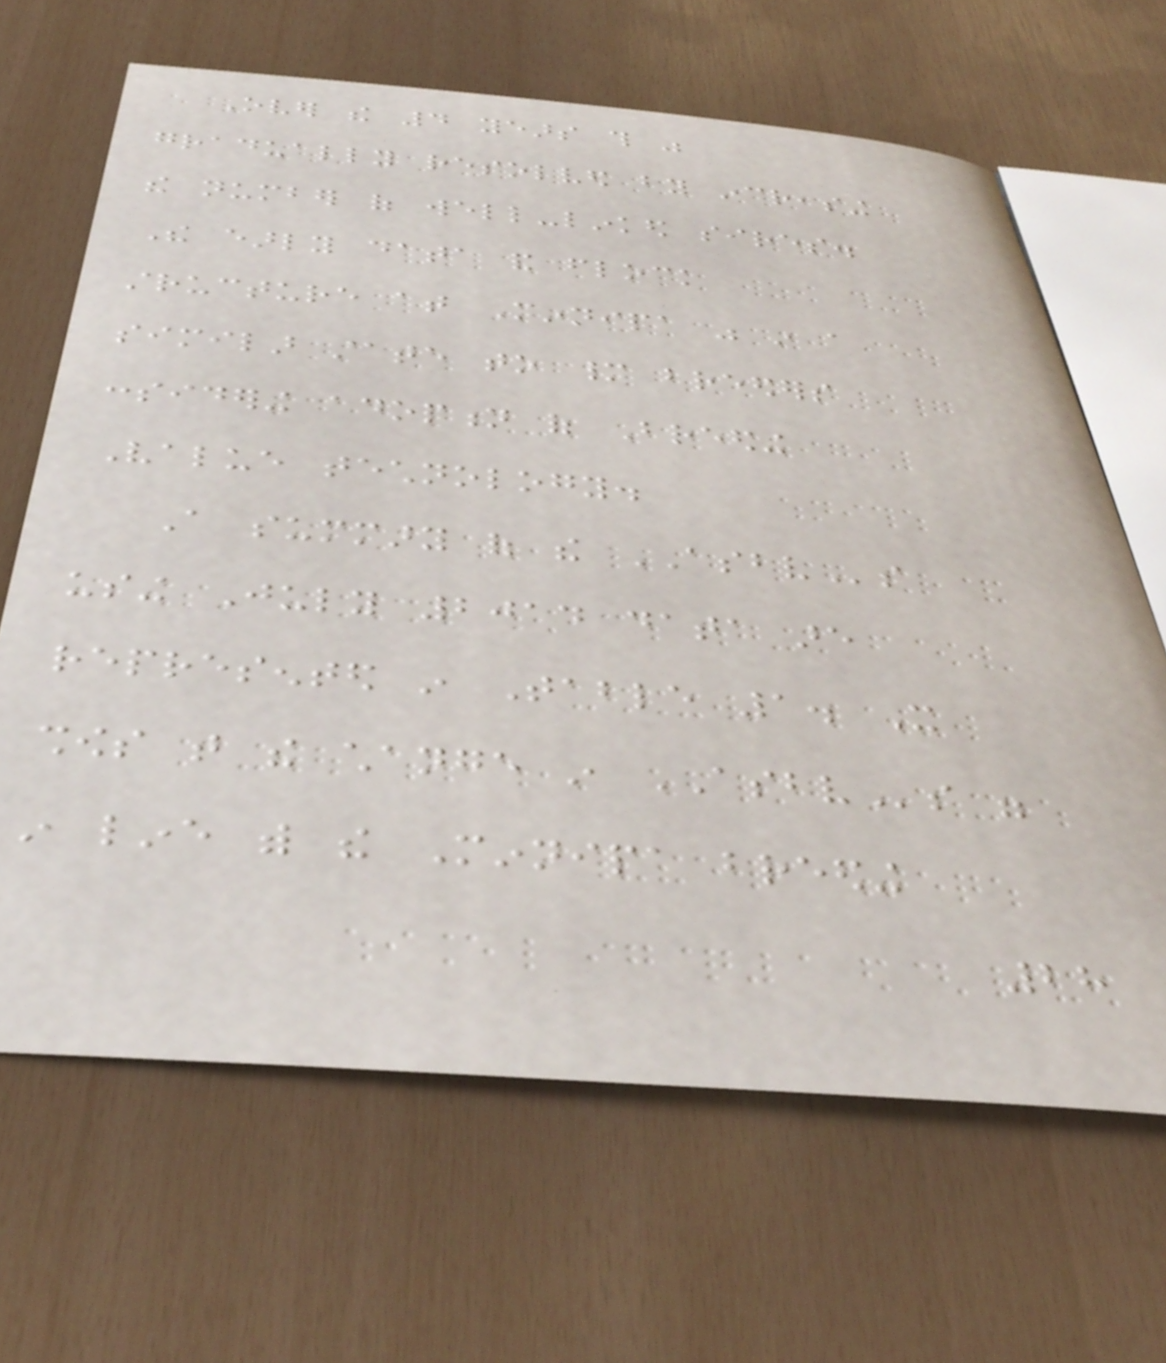Over the 4 years this was
gradually resolved by increasing
the number of well-linked sires.
The early data and flock
structure at Minnipa was in a
similar state to many breeders
considering adoption of Breeding
Value technology.
A summary of the ASBVs
using July 2014 data are
represented in Table 1. It
shows that the change in ASBVs were
in line with the Minnipa breeding
28
